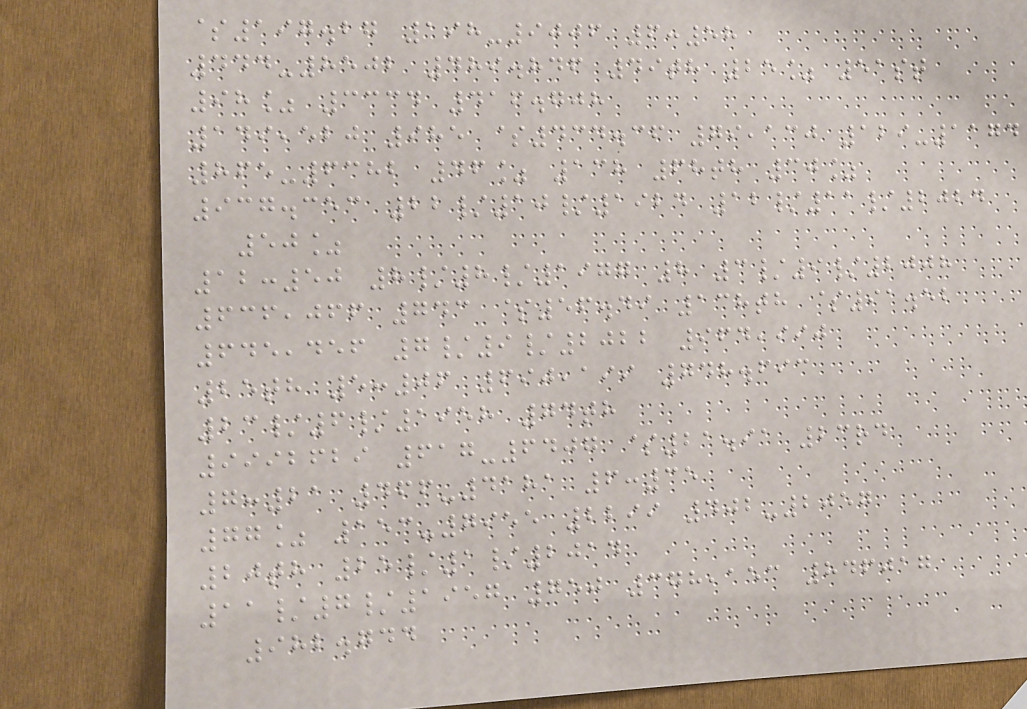$197.27 198-9006 6:58
444-8502 489.846 49th 25% 51st
98% 3334 416.708
149,520 985 $434.36 79,130 129-1174
865-6382 46% 138 68th 30%
937.353 22/10/1924 12/11/2024
50%
12:50 8/8/1977 8 3/9/2008
636,066 743 $56.49 138th $91.52
645,456 7/9/2022 964,990
25th 5:06 690,199 748.693
23/6/1958 74th
9992629 617-6407 $21.91 23rd
7:21 466-4181 6:35
77% 153-7955 2299 402-2057
20th 25/1/2014
11/7/1957 750 378,153 846017
982.744
